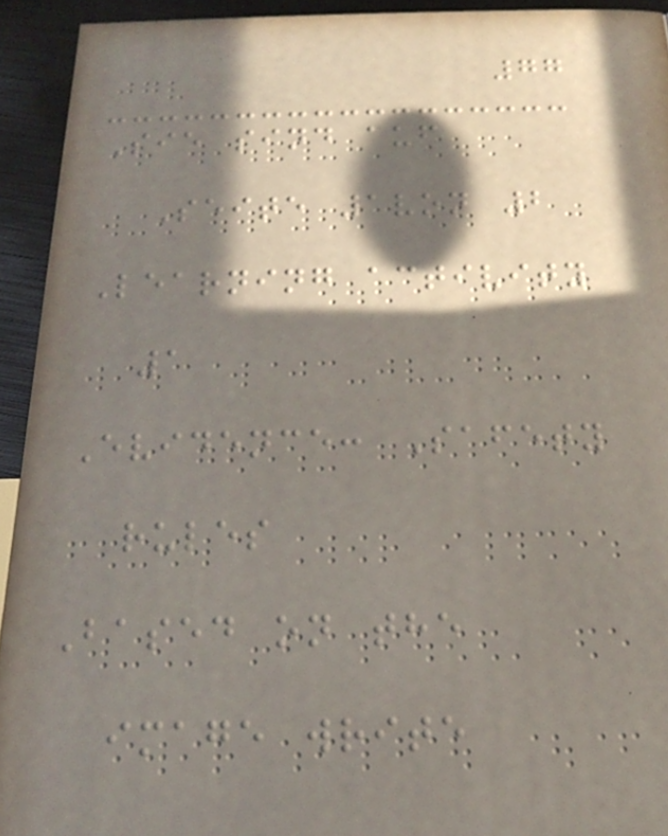77
Sie sind auf
Seite 1von 2
Learning activity
1
Evidence: Safety
rules
Based on the
image write
